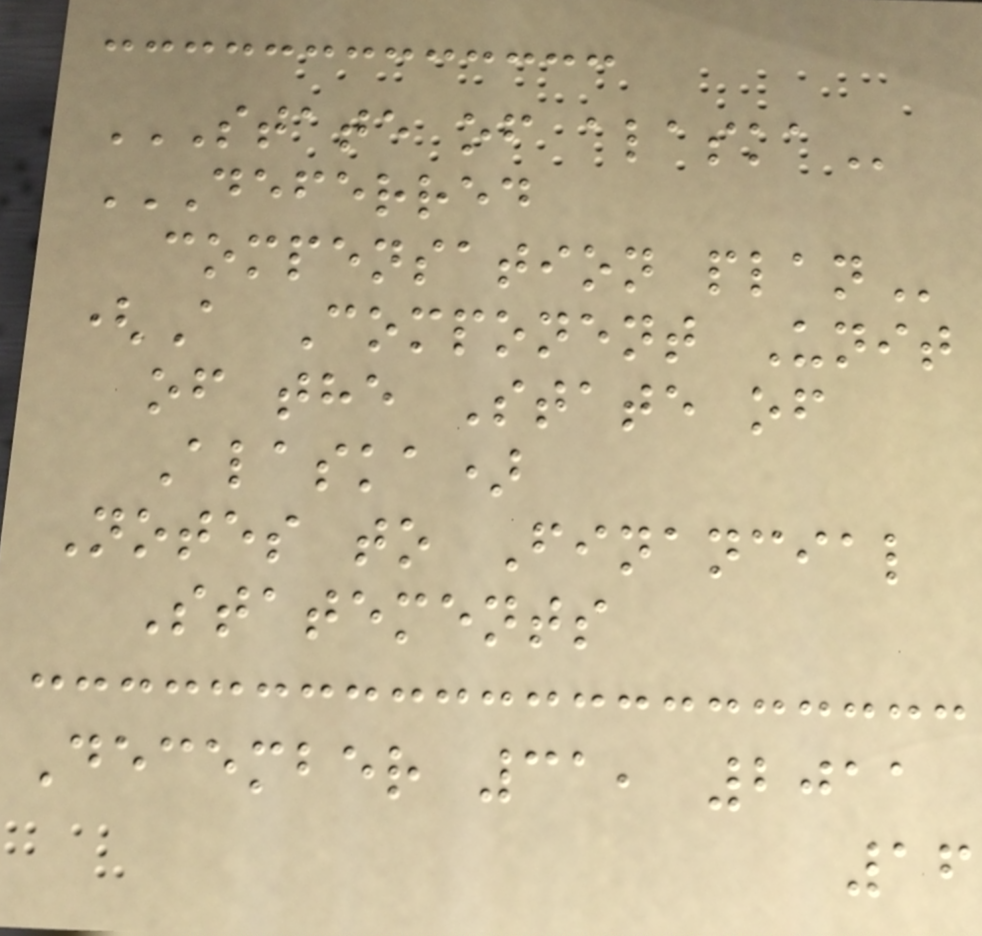STATE OF ALASKA
DEFERRED
COMPENSATION PLAN
(A Component Unit
of the State of
Alaska)
Notes to Financial
Statements
December 31, 2011
16
